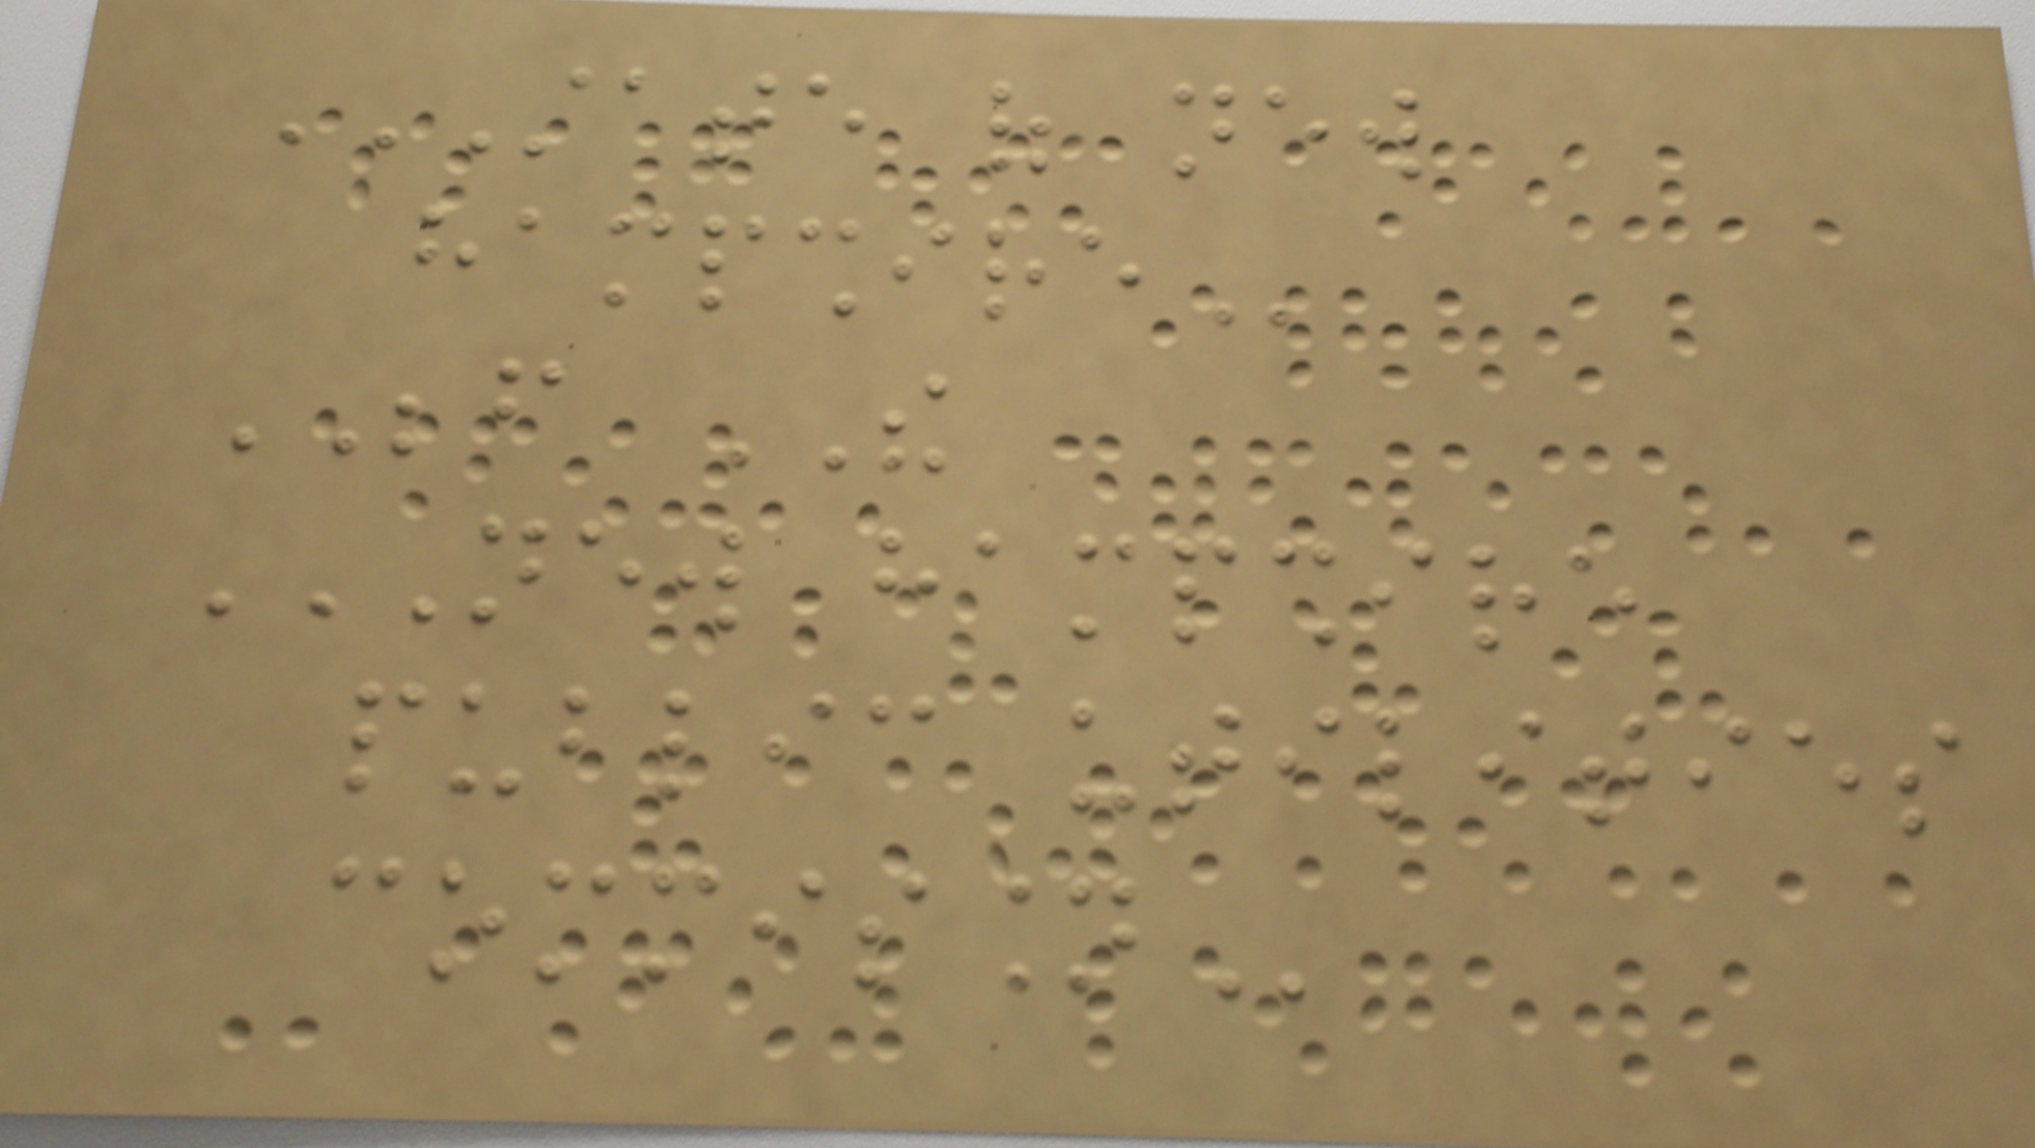STATE OF NEW
HAMPSHIRE
BEFORE THE
NEW HAMPSHIRE
PUBLIC UTILITIES
COMMISSION
